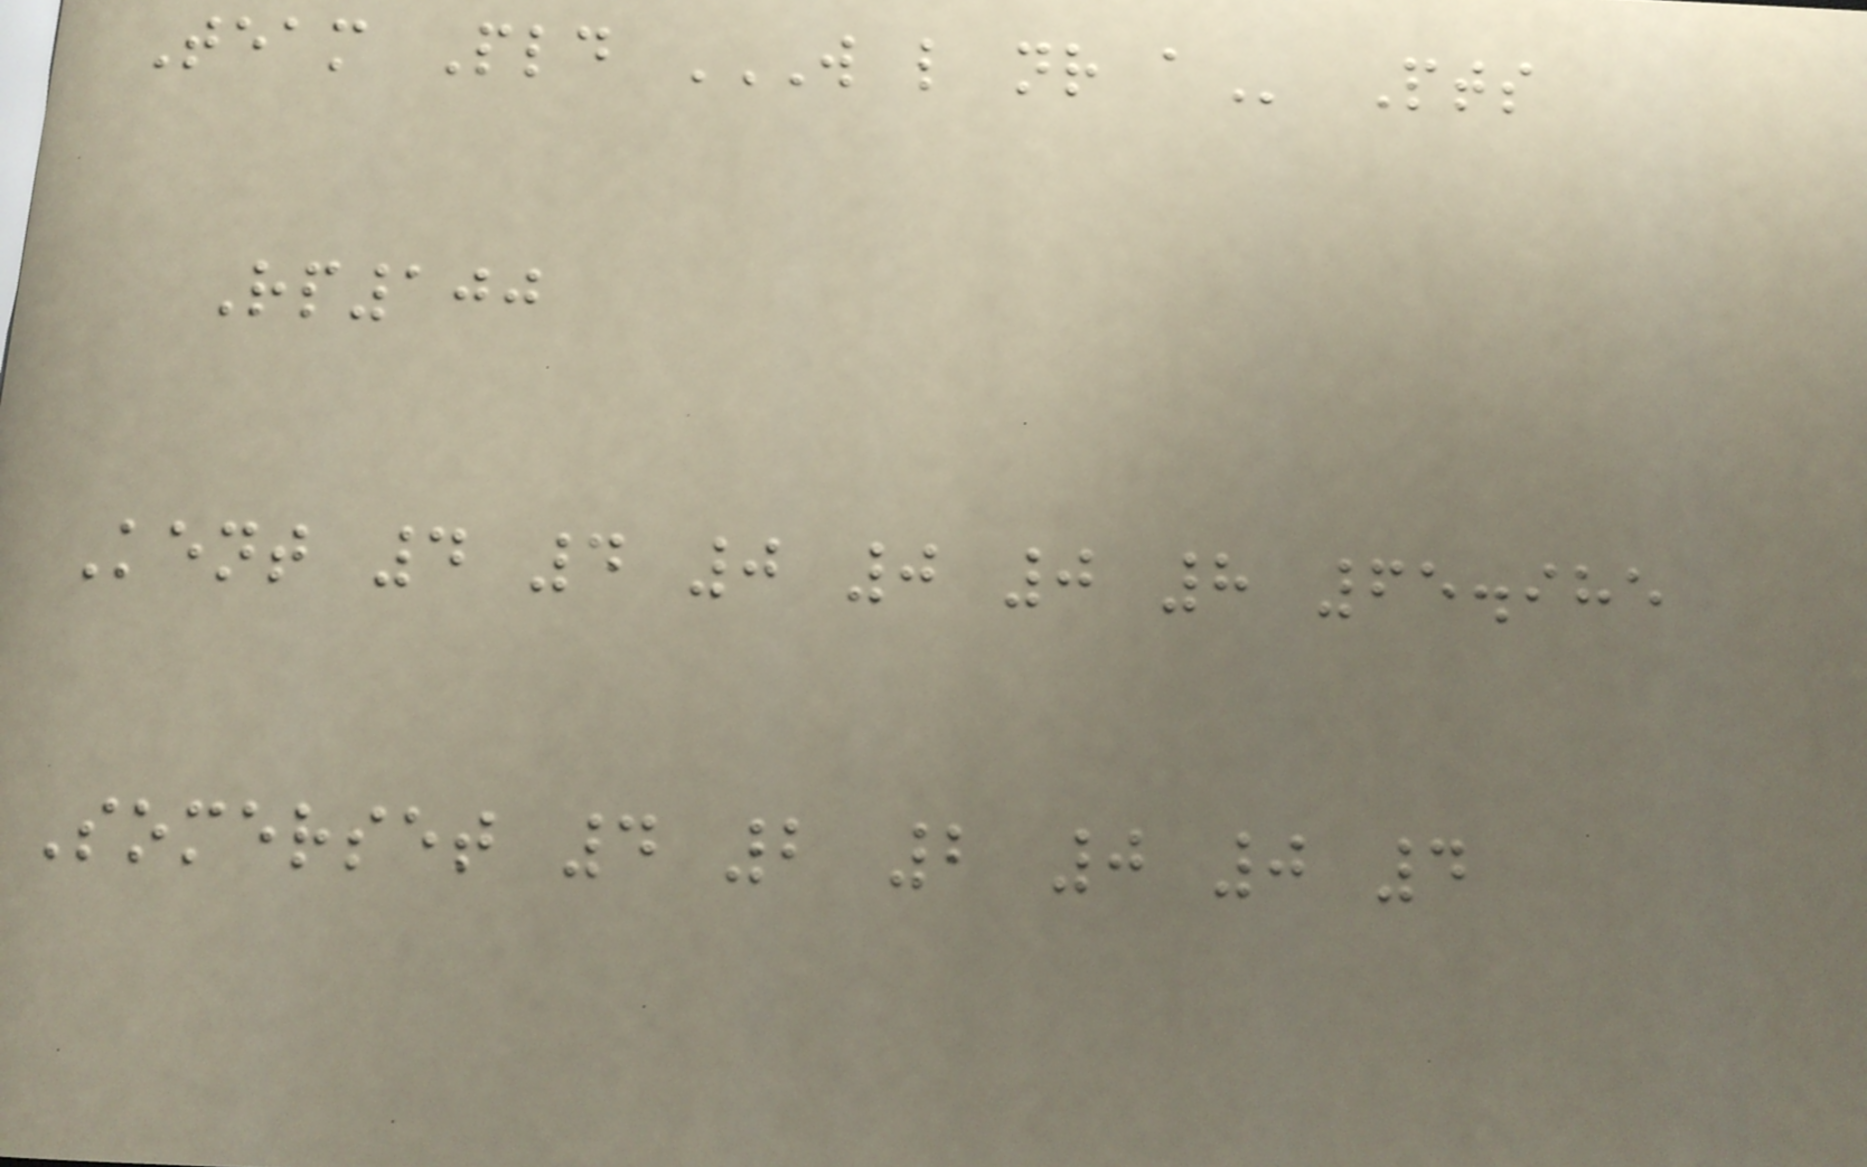Team Pld W L NR A Pts
Rp100
Kent 4 4 0 0 0 8 65.985
Somerset 4 2 2 0 0 4
